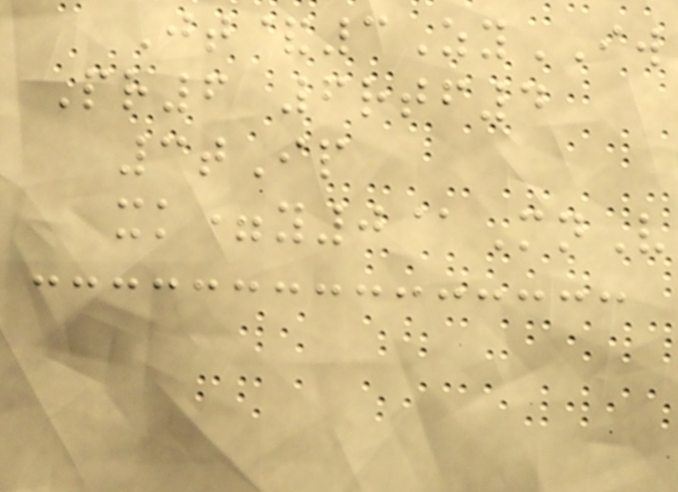Jt&3ZyIW
Pr6 6rtf4
3tIp
xk=y0@MnV
